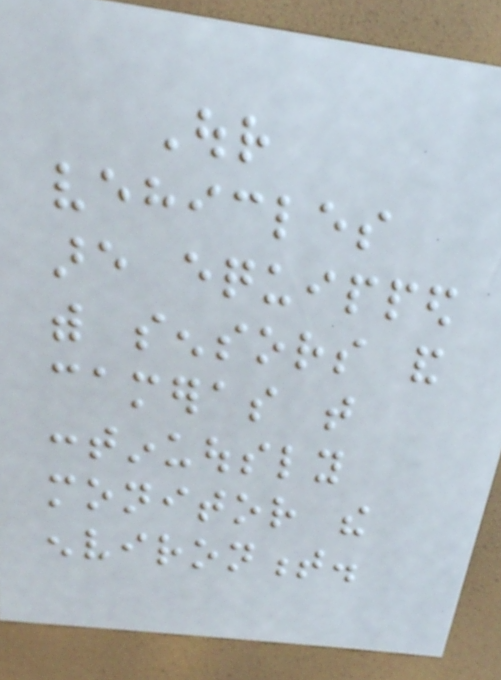Our
vehicles
are equipped
with sensors and
cameras that
continuously
monitor the
environment.
